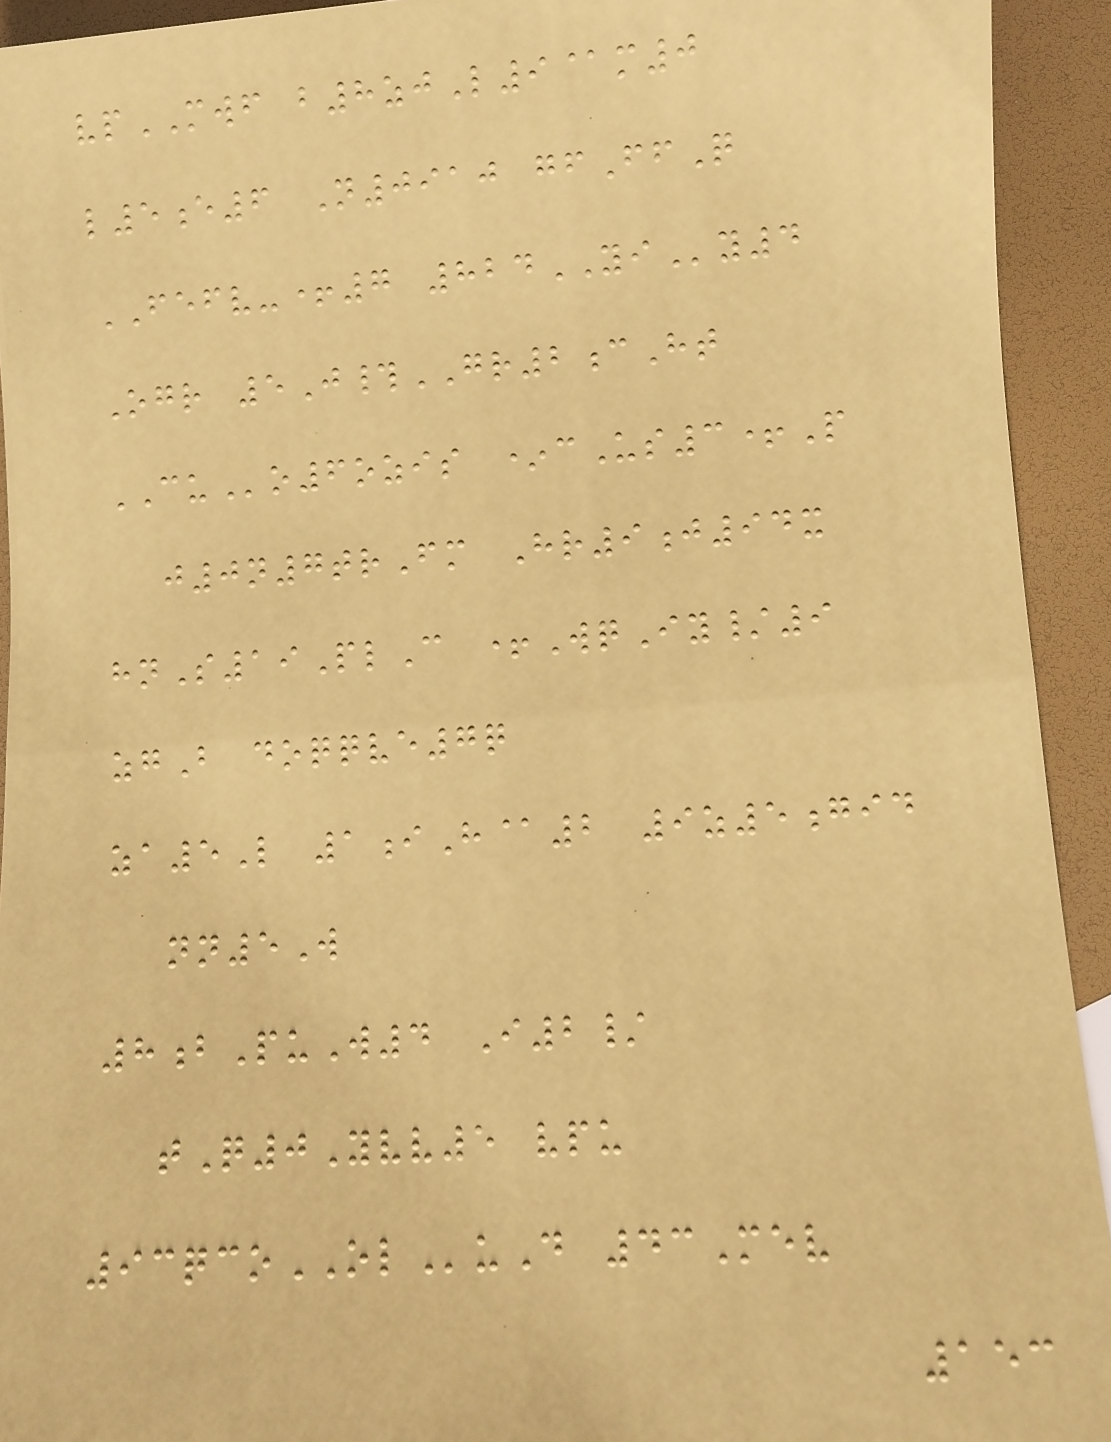vpMWF b8zjL9@m0
l5e6 N0910 gfFfQ
FEFV-+7 824YIy4
Ogr 5J#GR2cHt
CUo6ozis *cUs3+P
j0n7trFm Hr9j94x
hnS19PlC +WqIy/9
zgB doqqve7q
za5L 1iH@2 9z5gid
nn5W
8bPuW4 I2/
tQ0Yvv5 vpu
93qcoOLuD 43Mev
153
